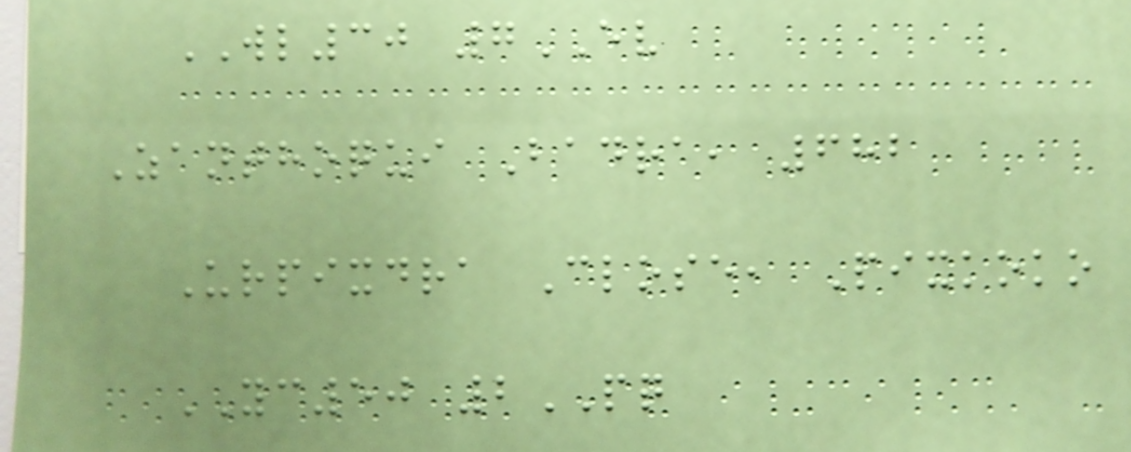WL30 7EV
Zanthoqui Badra, 682
Urpixdra Close, Pixkoko
YC50 2PQ
